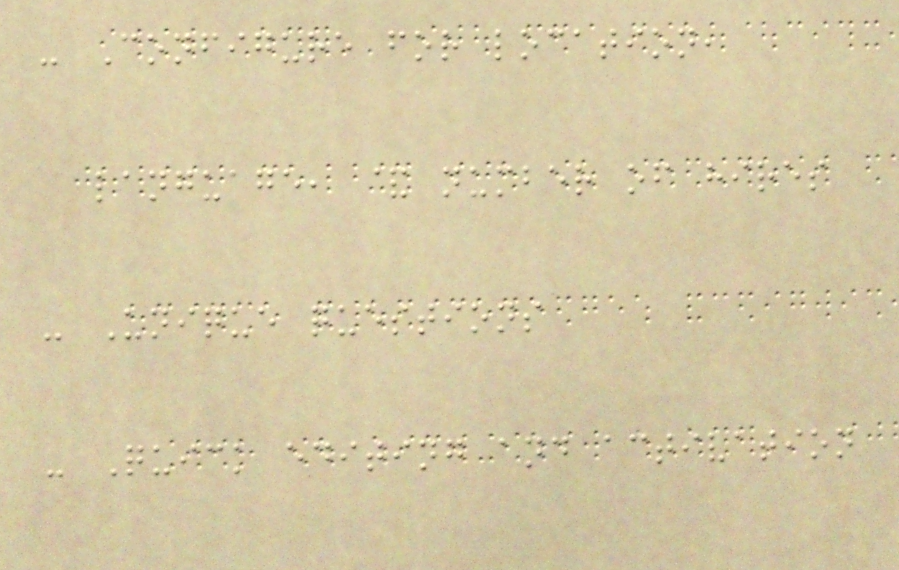- Configure for location,
language, & number of hires
- Unique questions
- Quick editing and activation
